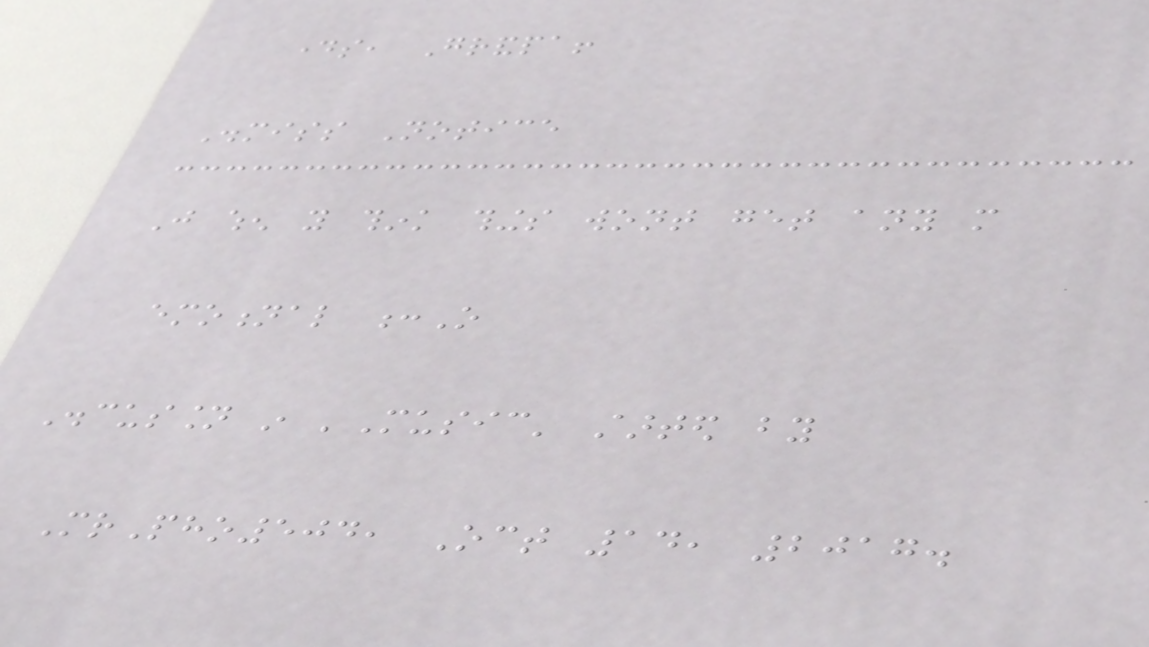days, Grandpa!
Dismiss Notice
Just when you think things wont get any more
emotional :O
Discussion in 'Music' started by
MrPho504, Oct 14, 2017.
